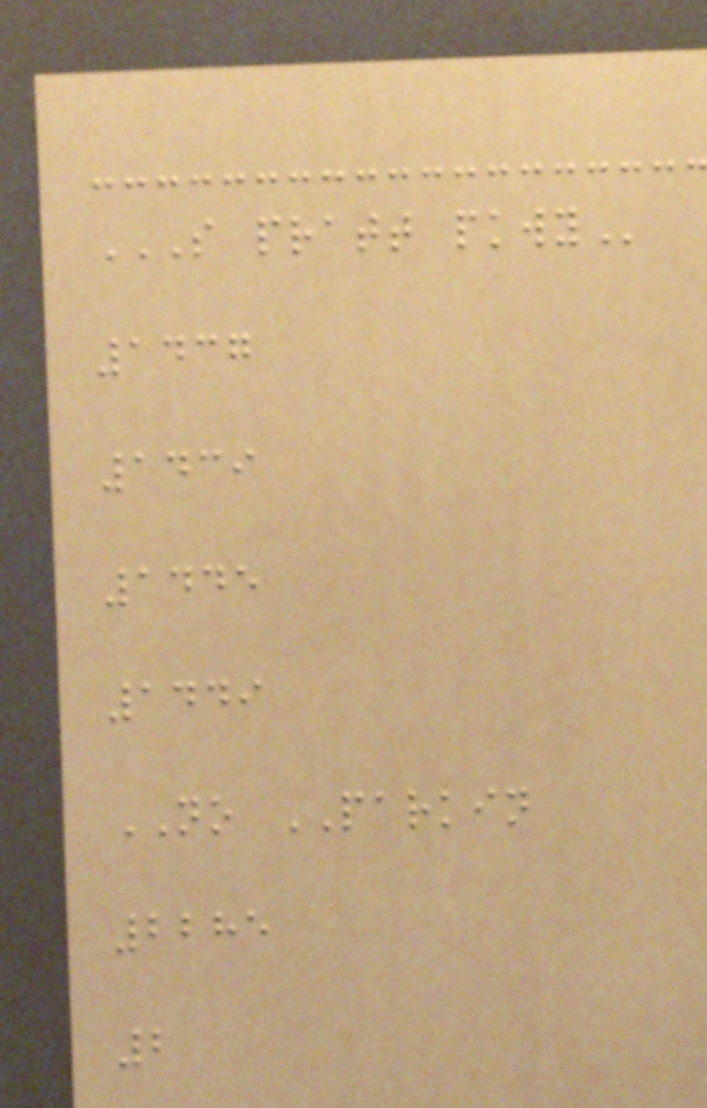S PRATT PKWY
1437
1439
1445
1449
NO PARKIN
2285
2
